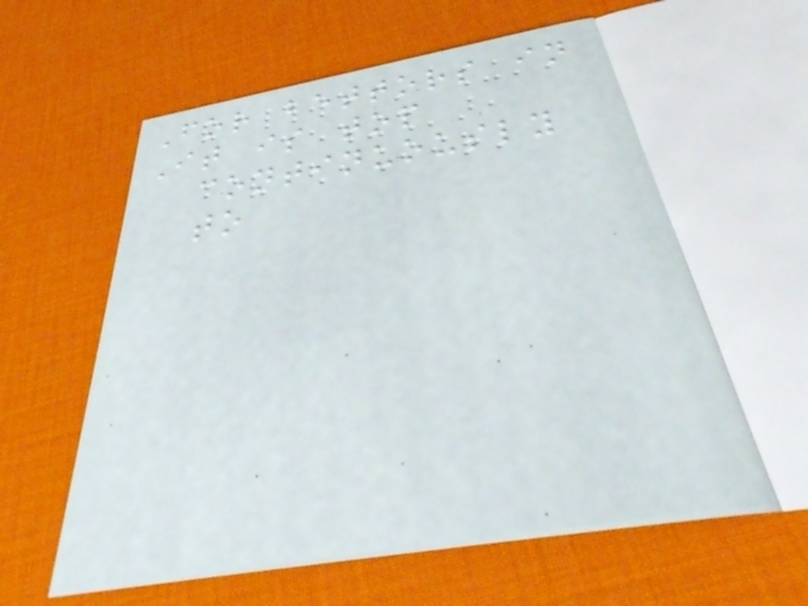For bettors in
It is top
continuously
to
